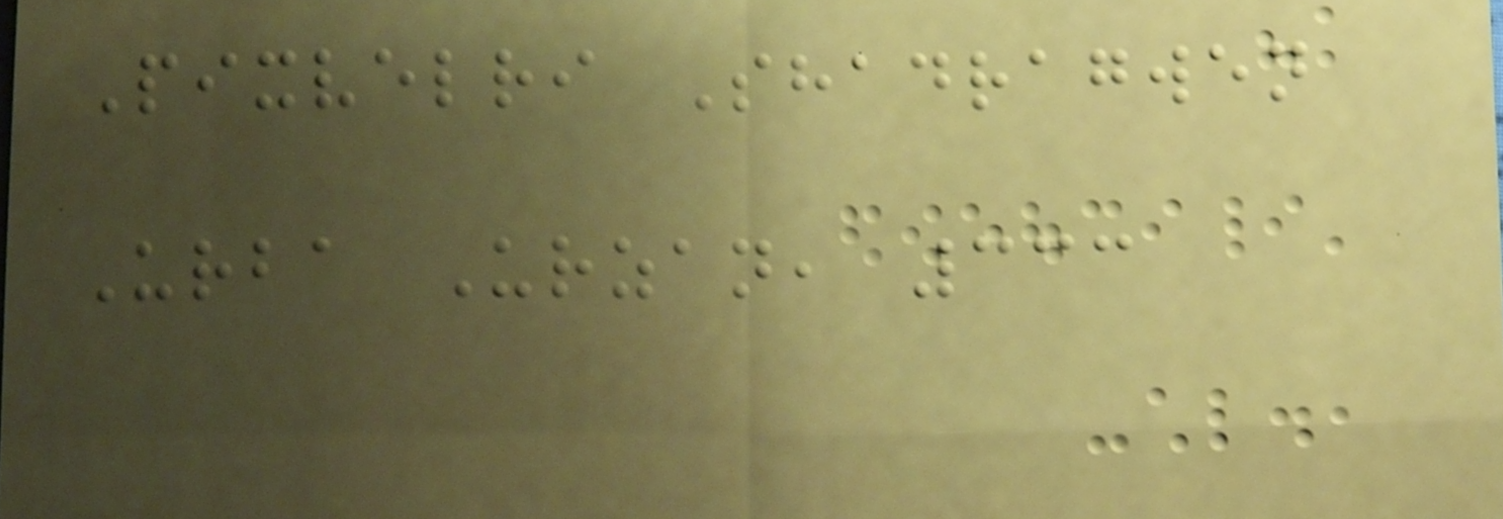Pixvelri Shadragwen
Urba Urzan, 333
